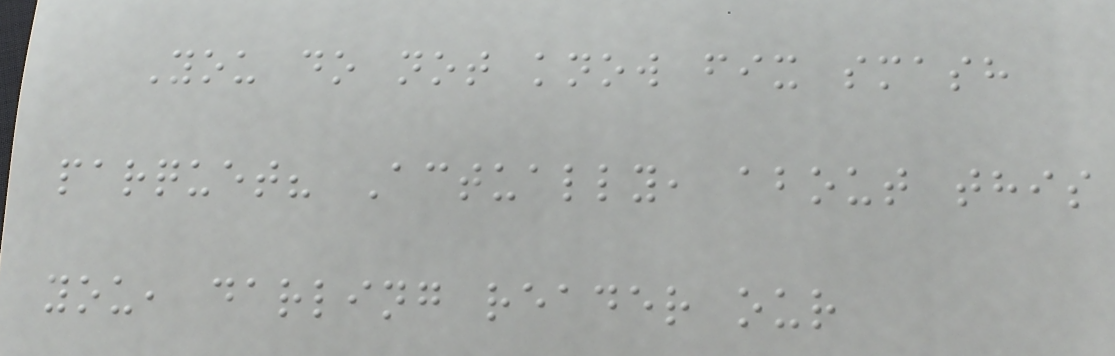You do not know fix smash
parquet? Actually, about this
you, darling reader our
